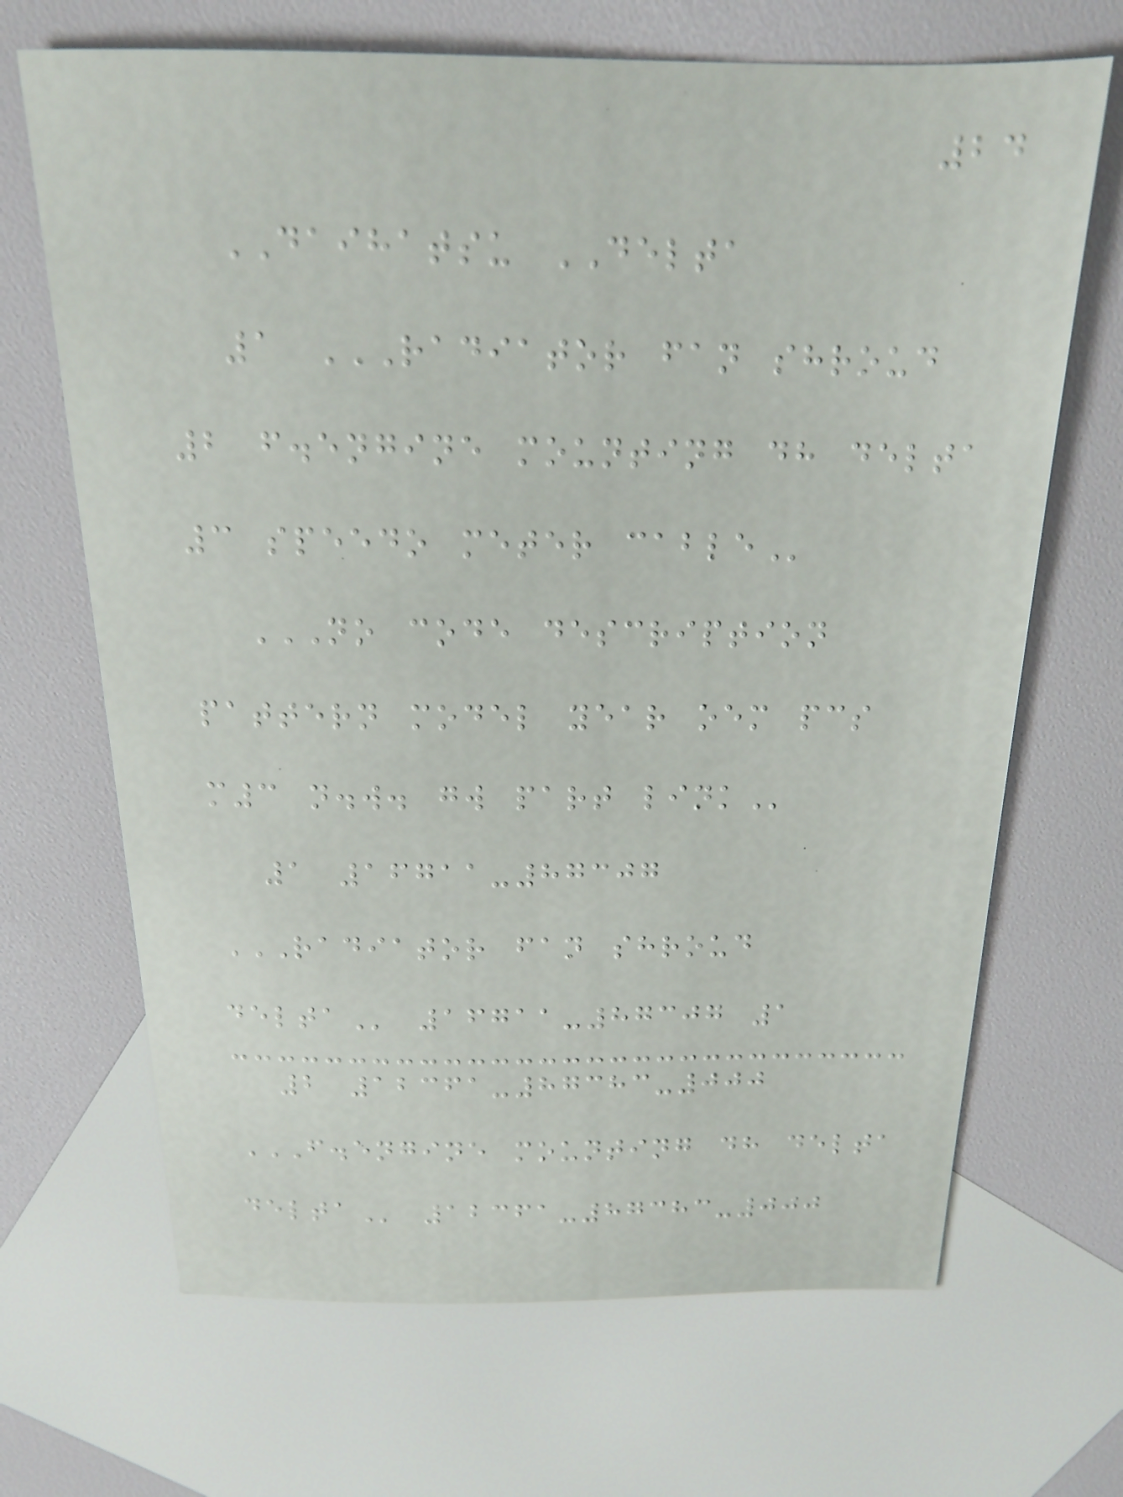24
DAIHATSU DELTA
1 RADIATOR FAN SHROUD
2 F.ENGINE MOUNTING DH DELTA
3 SPEEDO METER CABLE
NO CODE DESCRIPTION
PATTERN MODEL YEAR OEM PCS
M3 N.W. GW PART LINK
1 16711-87307
RADIATOR FAN SHROUD
DELTA 16711-87307 1
2 12361-87383-000
F.ENGINE MOUNTING DH DELTA
DELTA 12361-87383-000
